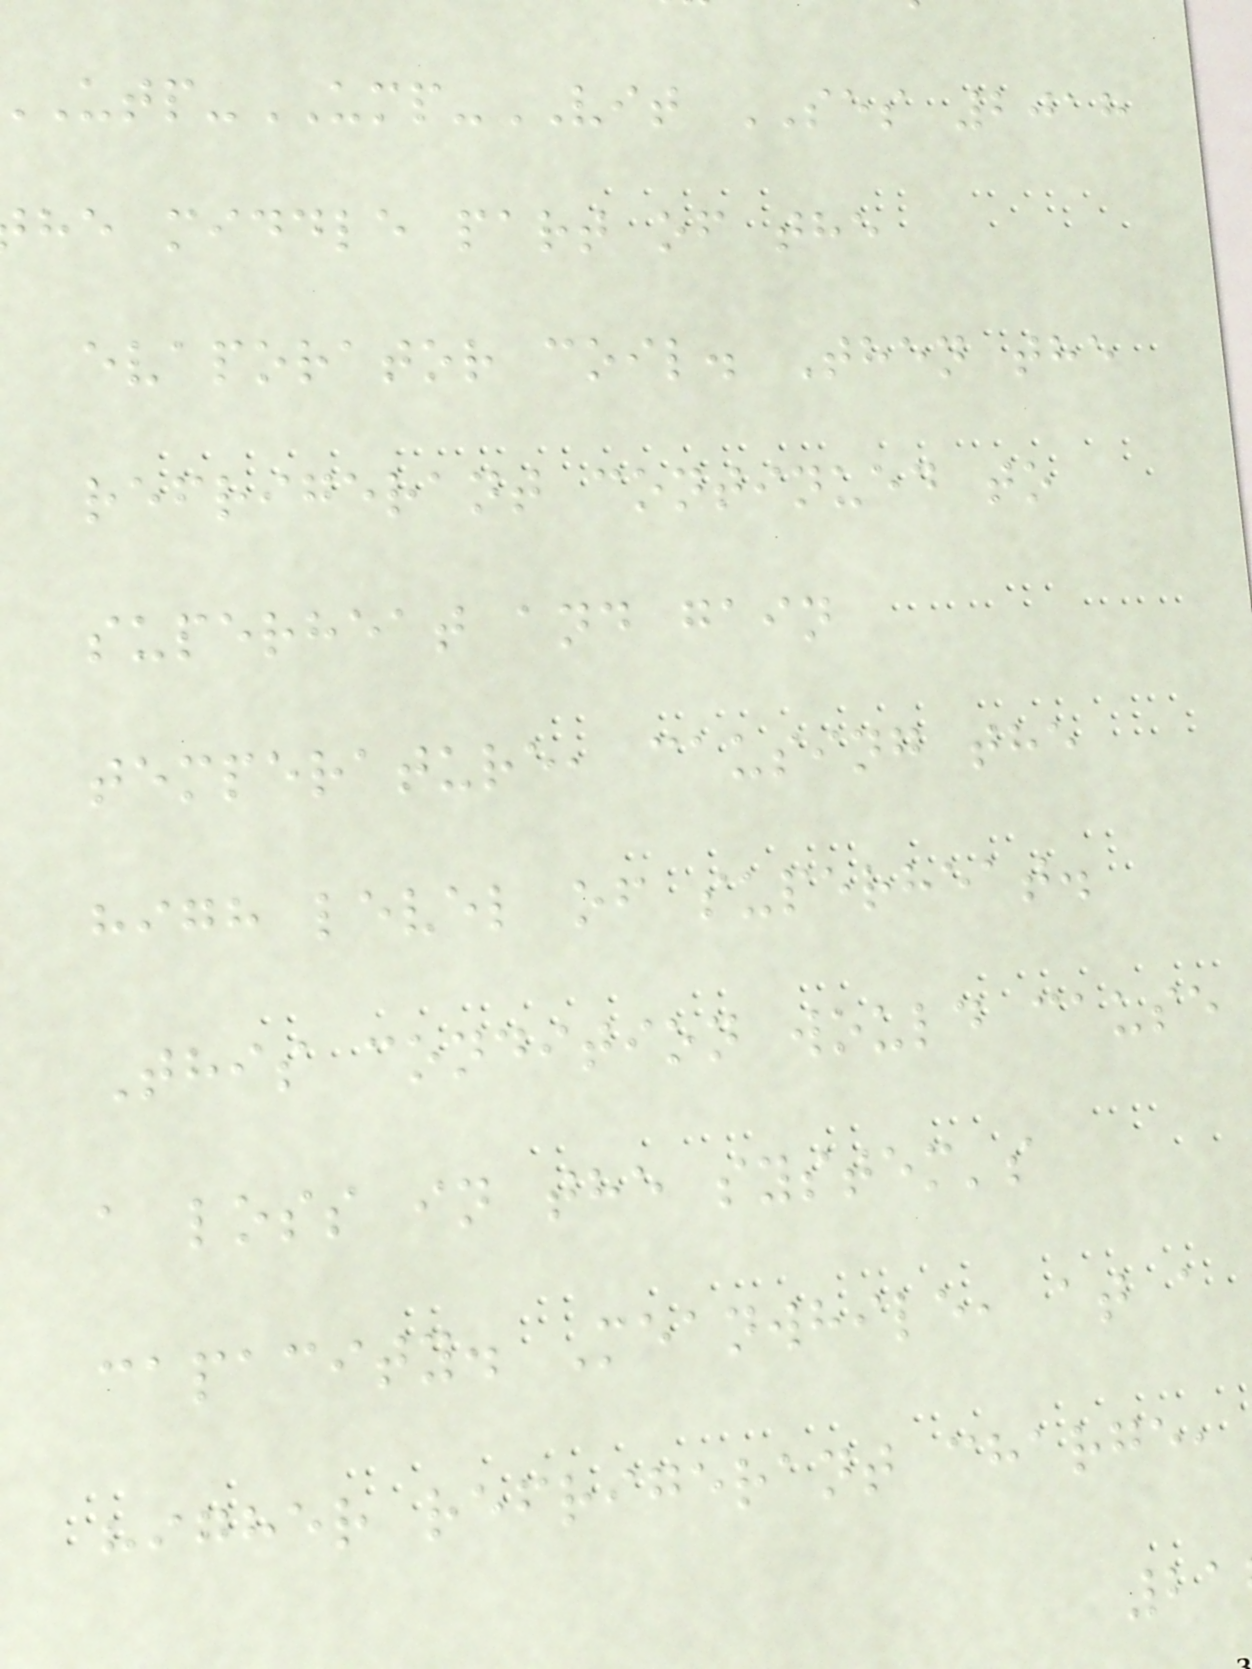-UMP-VIT SES 2018
he middle part of the
evaporator coil. Then the
refrigerant continued to
superheat and gain
temperature, causing the
high level of superheat.
This condition would cause
a loss in the system's
capacity. Meanwhile, at a
higher refrigerant charge,
